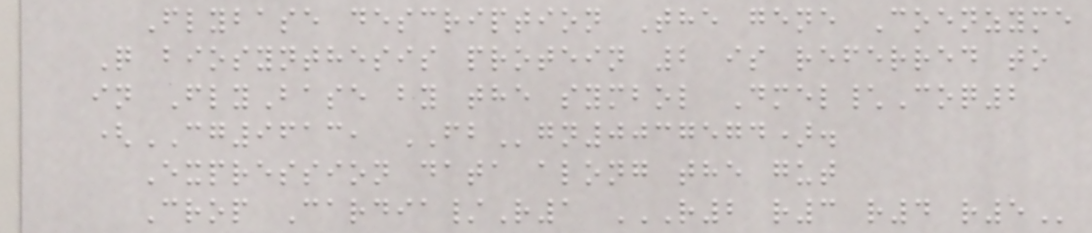Flybase description The gene Coenzyme
Q biosynthesis protein 2 is referred to
in FlyBase by the symbol Dmel\Coq2
(CG9613, FBgn0037574).
Expression data along the gut
Crop Cardia/R1 R2 R3 R4 R5
